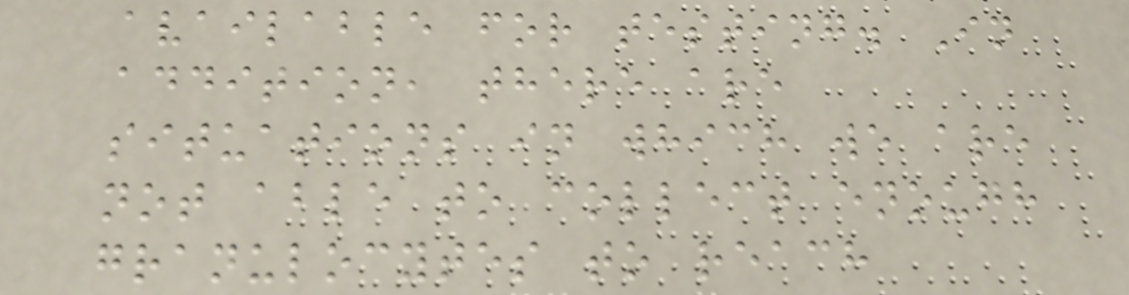available for testing. In
addition, there are
situations in which we are
not able to collect enough
granulocytes to reach
